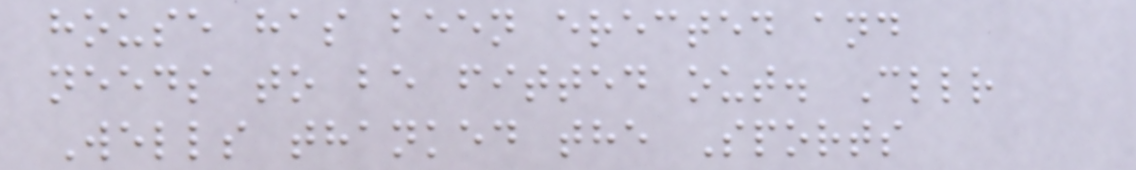house has been erected and
needs to be fitted out. Cllr
Wells thanked the Sports
